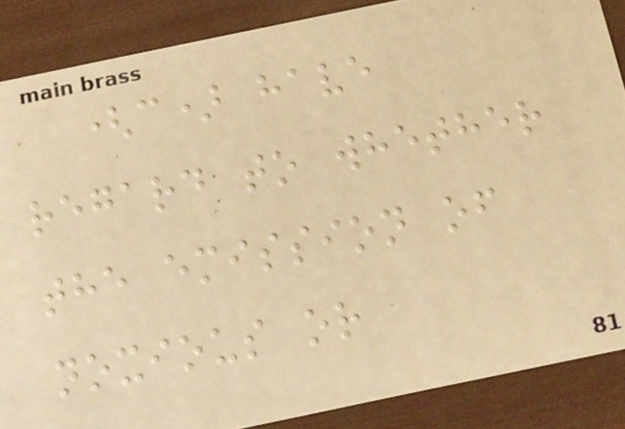(c) have
regard to whether
the emission of
noxious or
